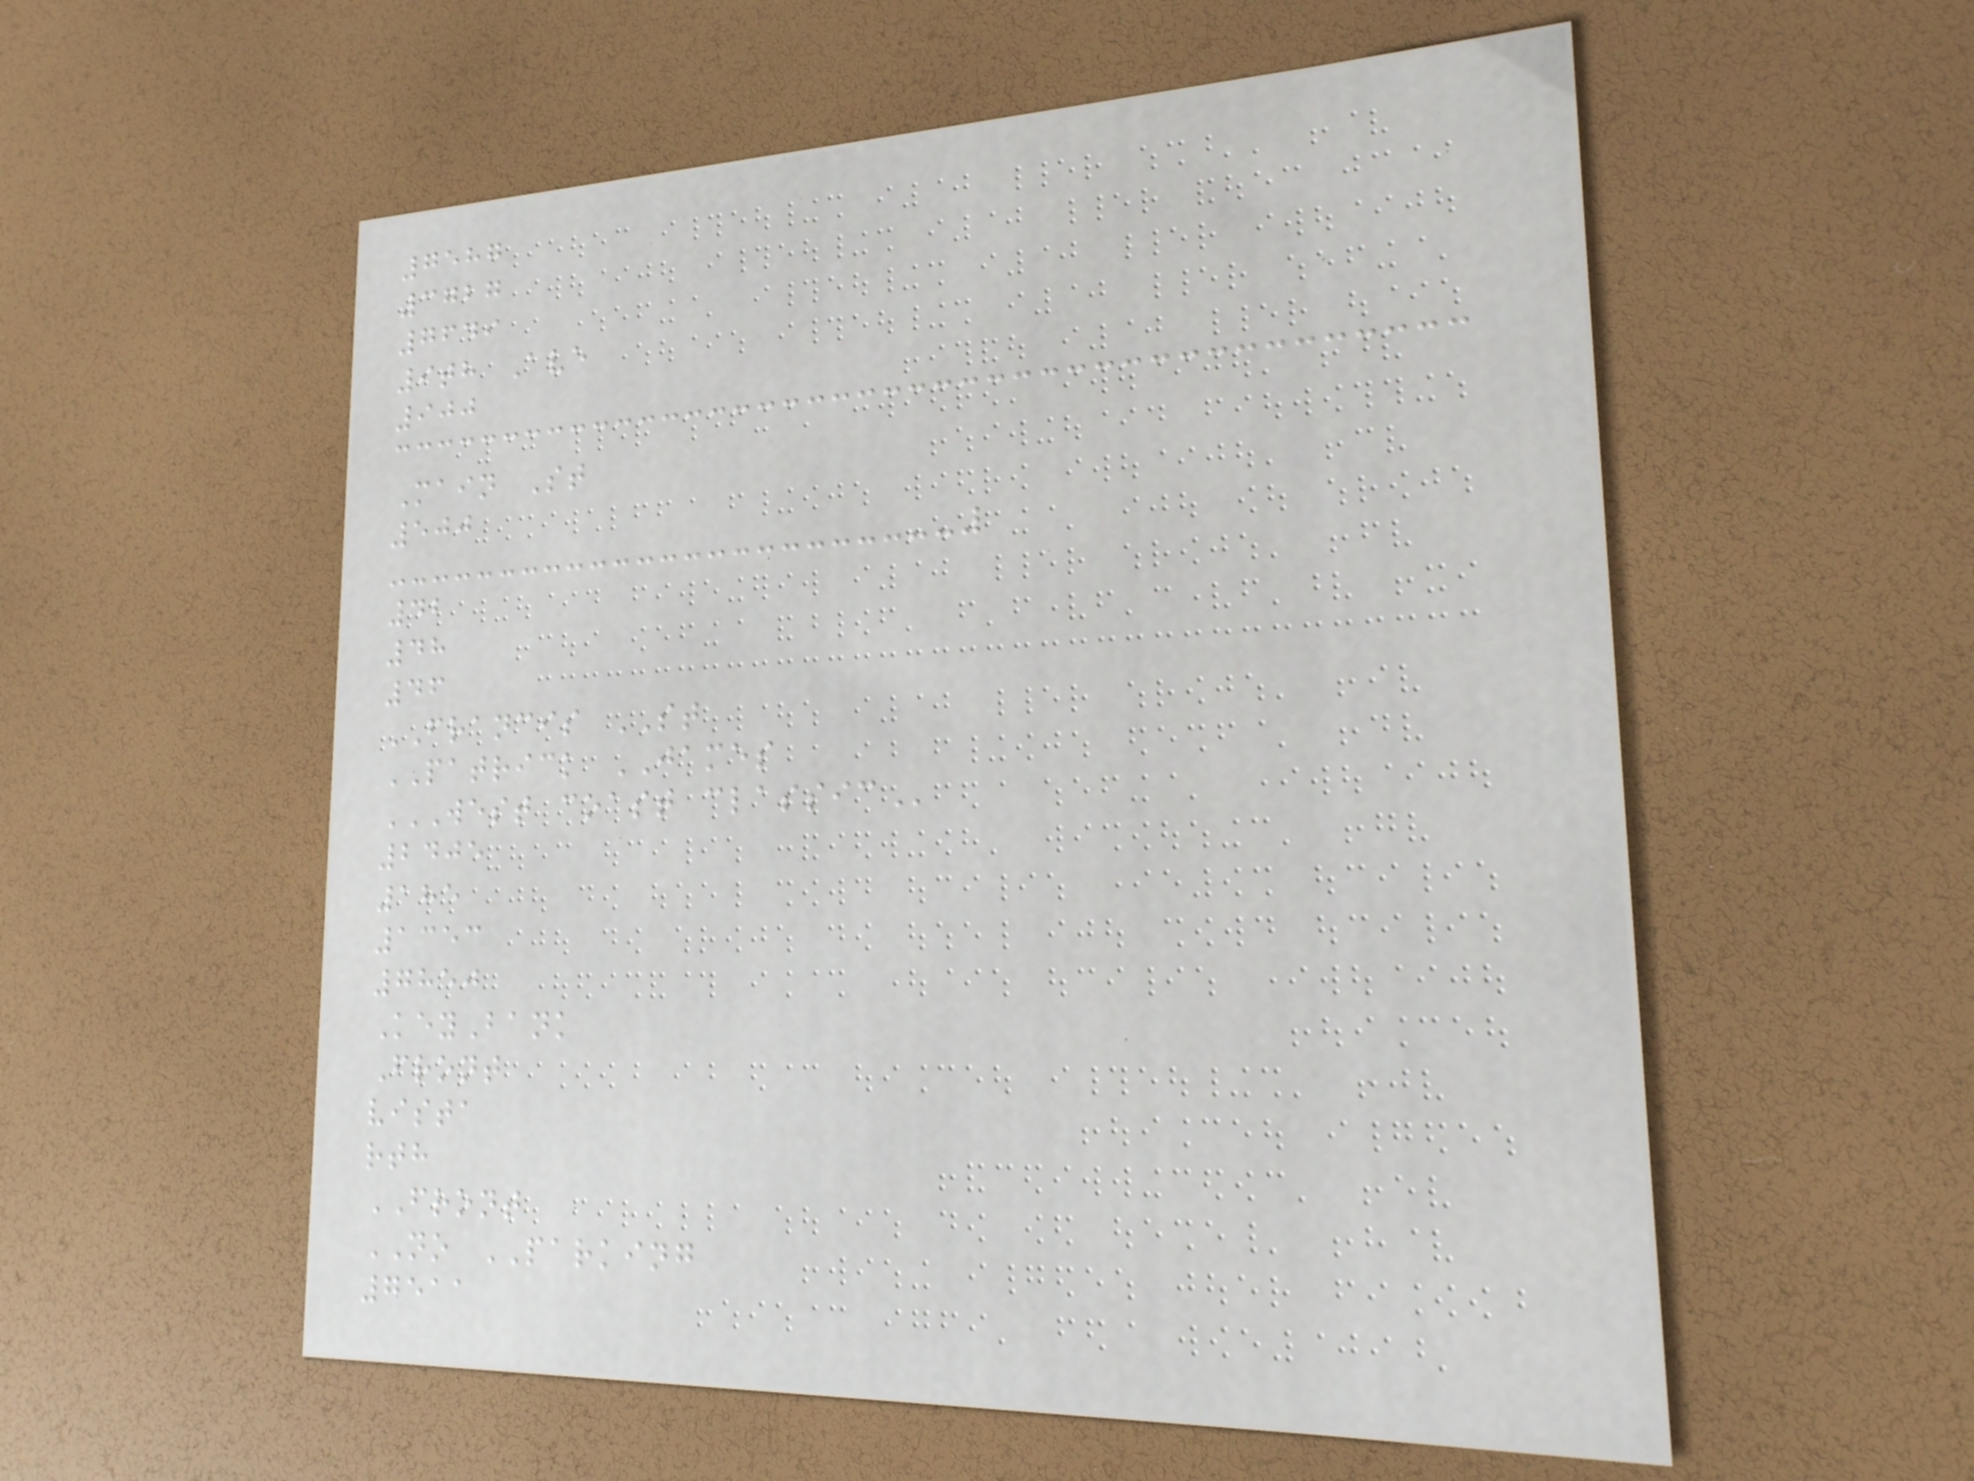7587
3727
7649
9th Ave
900
Main St
500
42
48
46
FRANCIS ST
PATRICK JAMES
WEST COAST CLASSIC
2405
185
1353
7850
KeyBank
Front
vista
rth
FRONT
NO PARKING
7511
